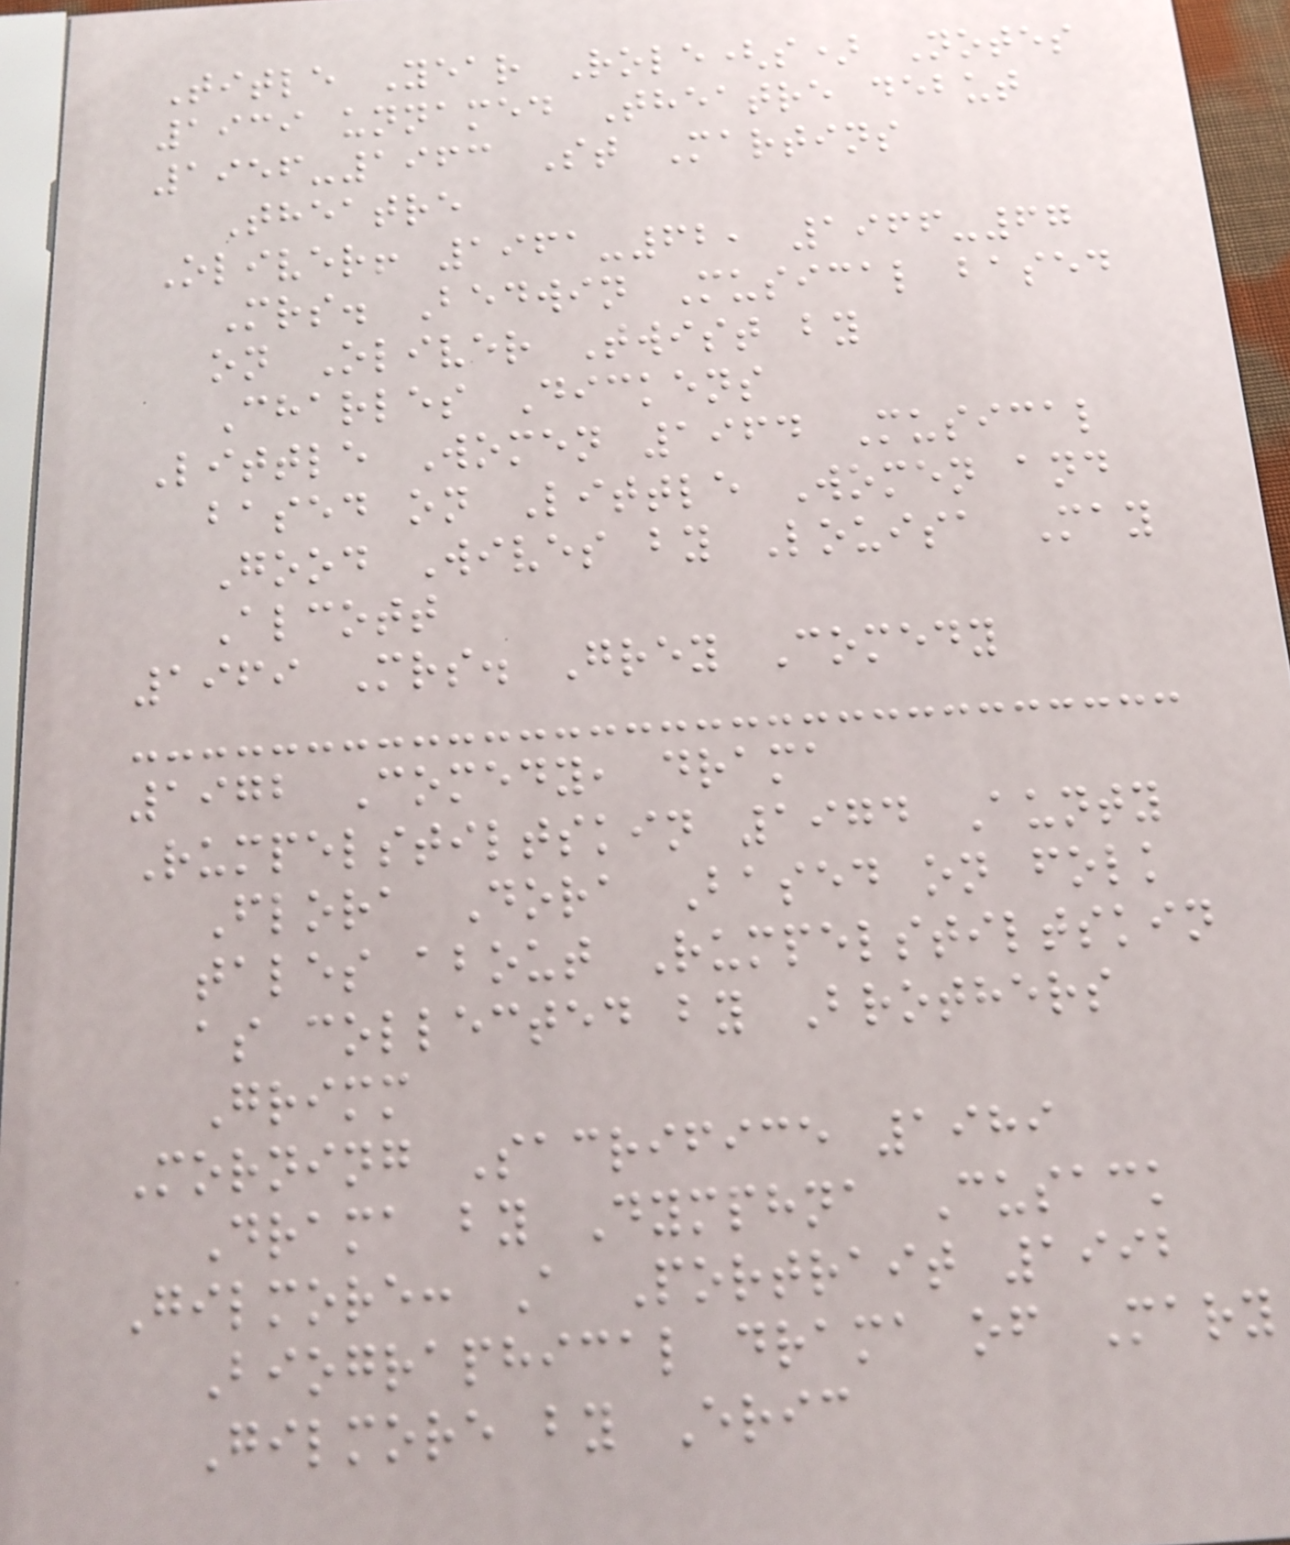Title Year Role(s) Notes
1939 unnamed Theatre debut
1956-1963 St Martins
Theatre
Oliver! 1961-62, 1966-67
Mrs. Bedwin Musical based
on Oliver Twist by
Charles Dickens
Little Women 1964 Musical
based on Little Women and
Good Wives by Louisa May
Alcott
1969 Mrs. Grey Comedy
1972 Comedy, drama
Rumpelstiltskin 1974 Aunty
Flora Dora Based on folk
tales about Rumpelstiltskin
as collected by Brothers
Grimm
Morning Sacrifice 1989
Drama by Dymphna Cusack
Gilmore: A Portrait 1992
Biographical drama of Mary
Gilmore by Eric
